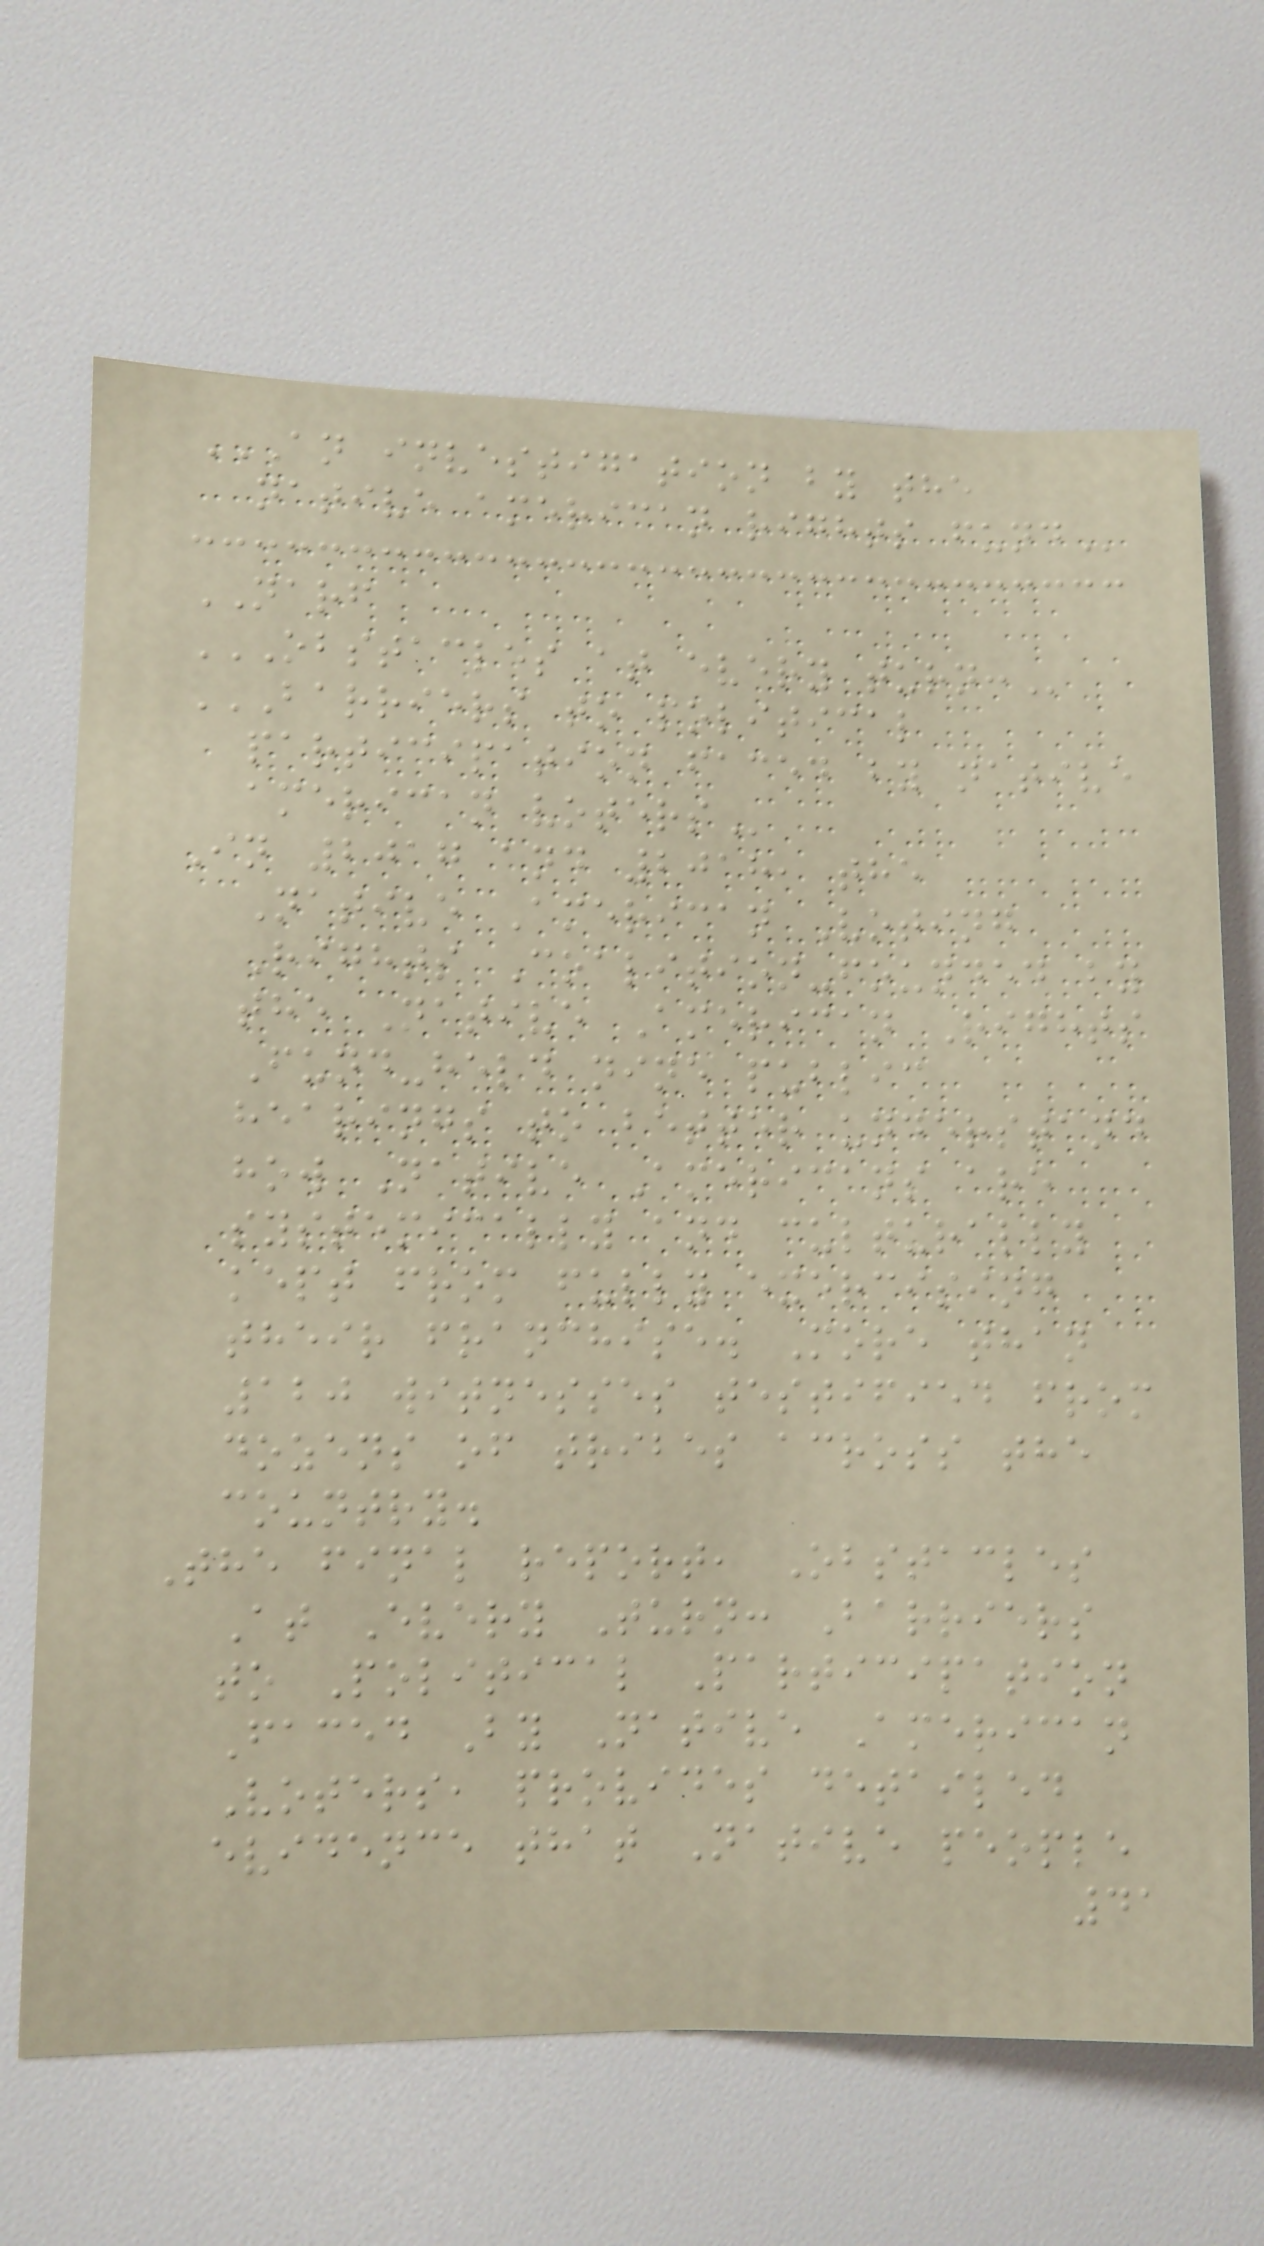AN INVESTIGATION BY THE
NATIVE AMERICAN RIGHTS FUND
NARF
OBSTACLES AT EVERY TURN:
BARRIERS TO POLITICAL
PARTICIPATION FACED BY NATIVE
AMERICAN VOTERS
In 2017 and 2018, the
Native American Voting
Rights Coalition-founded by
the Native American Rights
Fund-held nine public
hearings to better understand
how Native Americans are
systemically and culturally
kept from fully exercising
their franchise. More than
120 witnesses testified from
dozens of tribes across the
country.
The final report, Obstacles
At Every Turn: Barriers
to Political Participation
Faced By Native American
Voters, provides detailed
evidence that Native people
41
